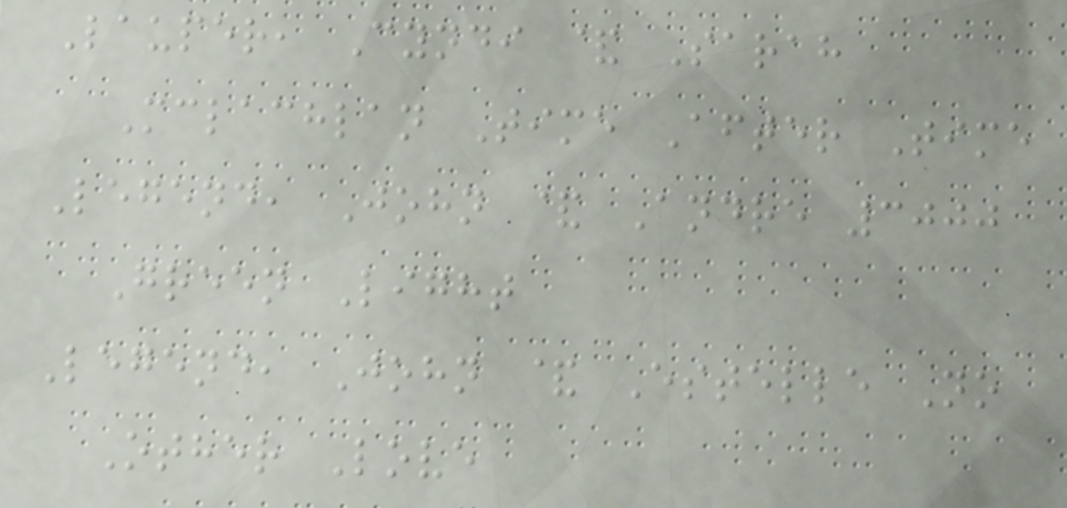Lauper, Cyndi & Sarah
Mclachlan Time After Time
Legend, John & Andre 3000
Green Light
Legend, John & Estelle No
Other Love
